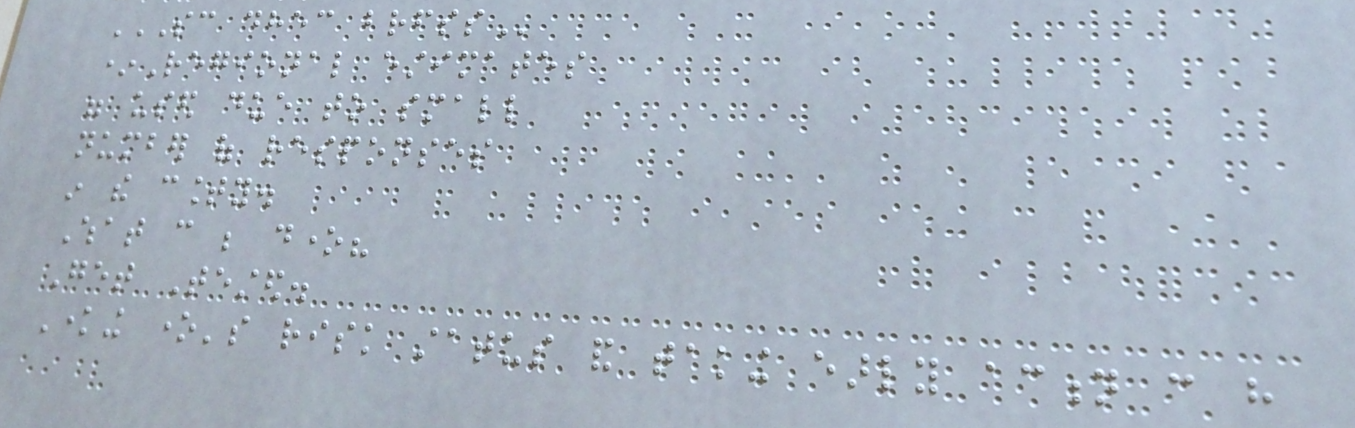SC DHEC BRFSS
*Regional estimates
were used due to small
number of responses
in the county.
What can be done?
Get Tested.
Knowing one's risk status and taking early action can have
